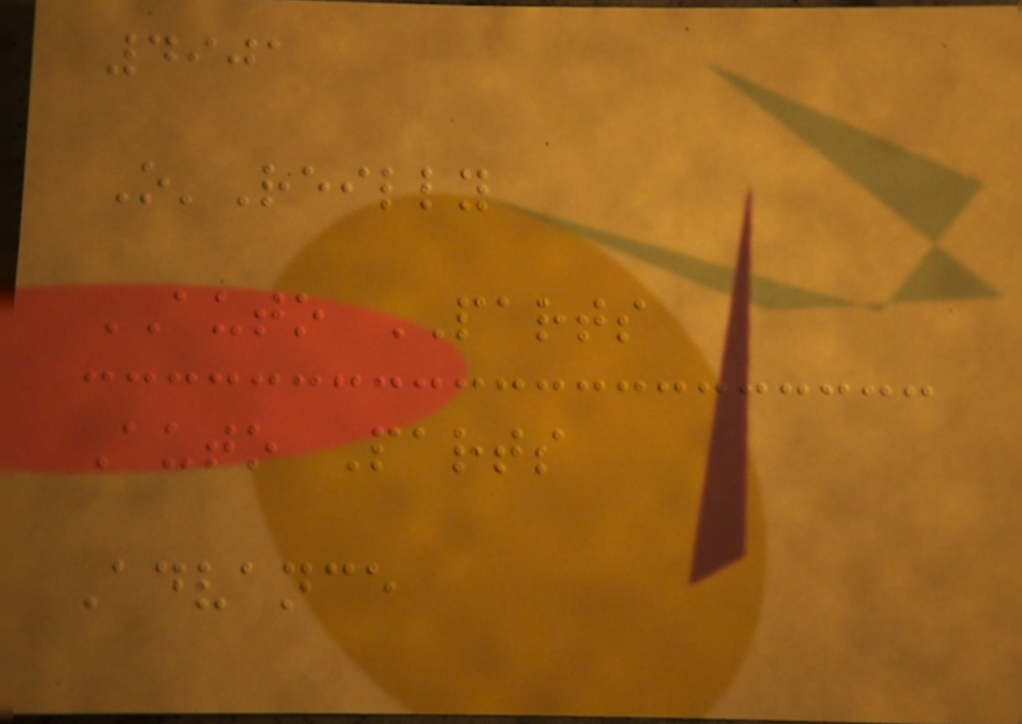4901
O'Reilly
AUTO PARTS
Auto Parts
Advance
